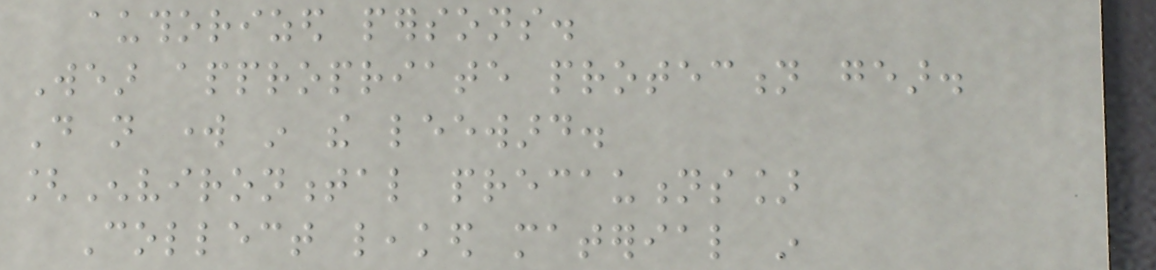authorized persons.
Wear appropriate protection gear.
Do not work in the leeward.
[Environmental precautions]
Collect leaked material in
